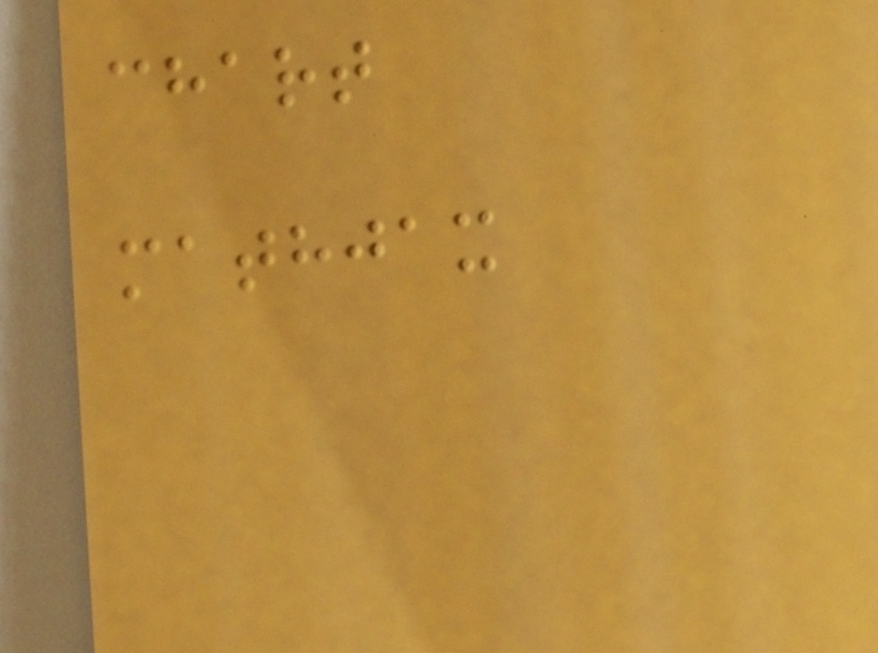chart
mathjax
